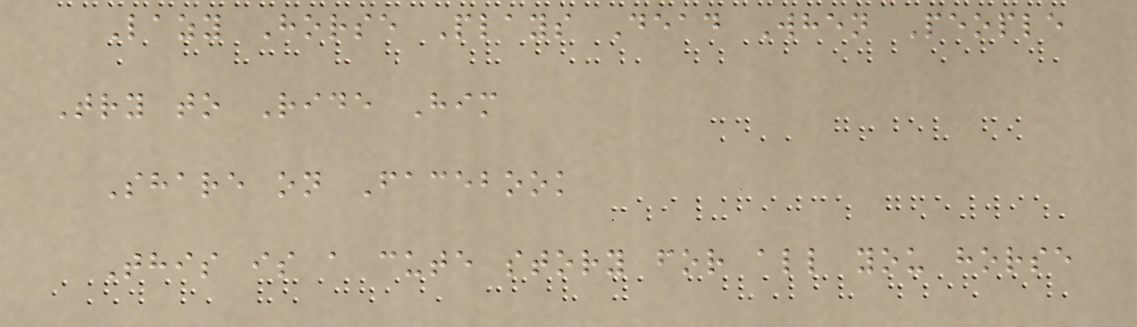Lazy Horse Plays Dead When People
Try to Ride Him
Share on Facebook
This is a cute story for all you horse
